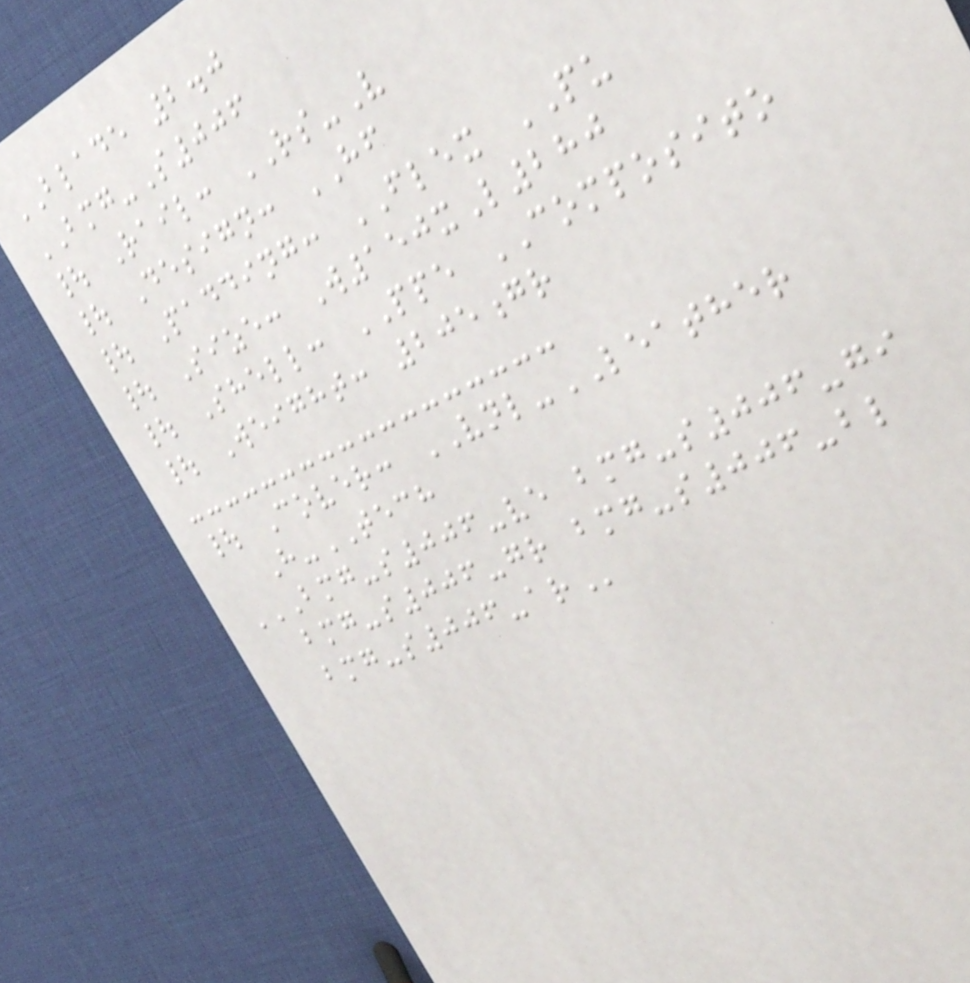BLADE 2.0
BMG-S006
| Rail: RS-V
| Design: HF
| Padding: FLEX PU
| Size: W150xL280
| Shell: PPE COMPOSITO
| Weight: 205gr
| Cover: VNL-LEATHER
H-TECH
BMG-S006-VE BMG-S006-GI
BMG-S006-GR BMG-S006-BL
BMG-S006-AR
